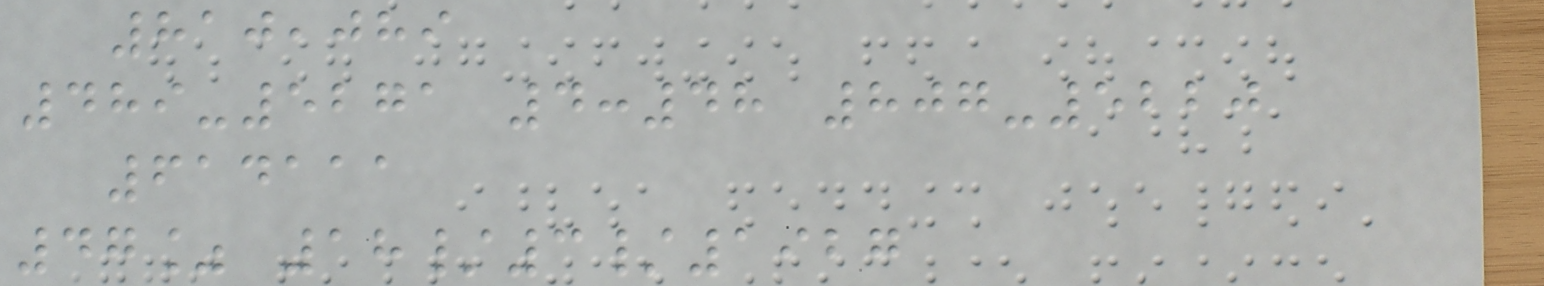810,089
489-5271 4:48 807-5220
614111
47% 18/3/1927
